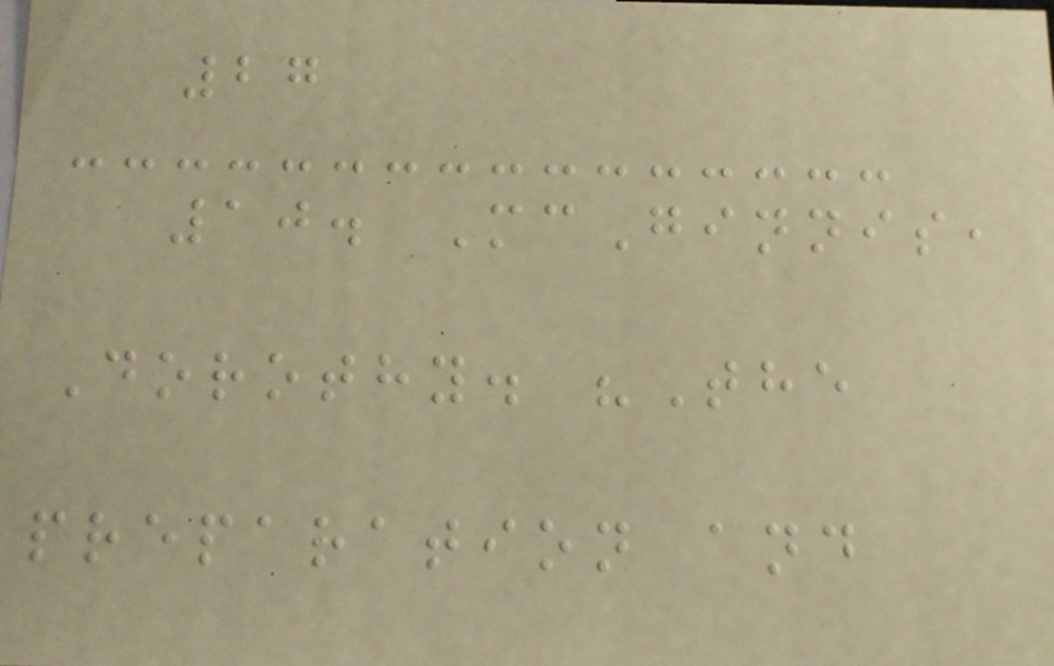27
10. McGinnis,
Dorothy. "The
preparation and
